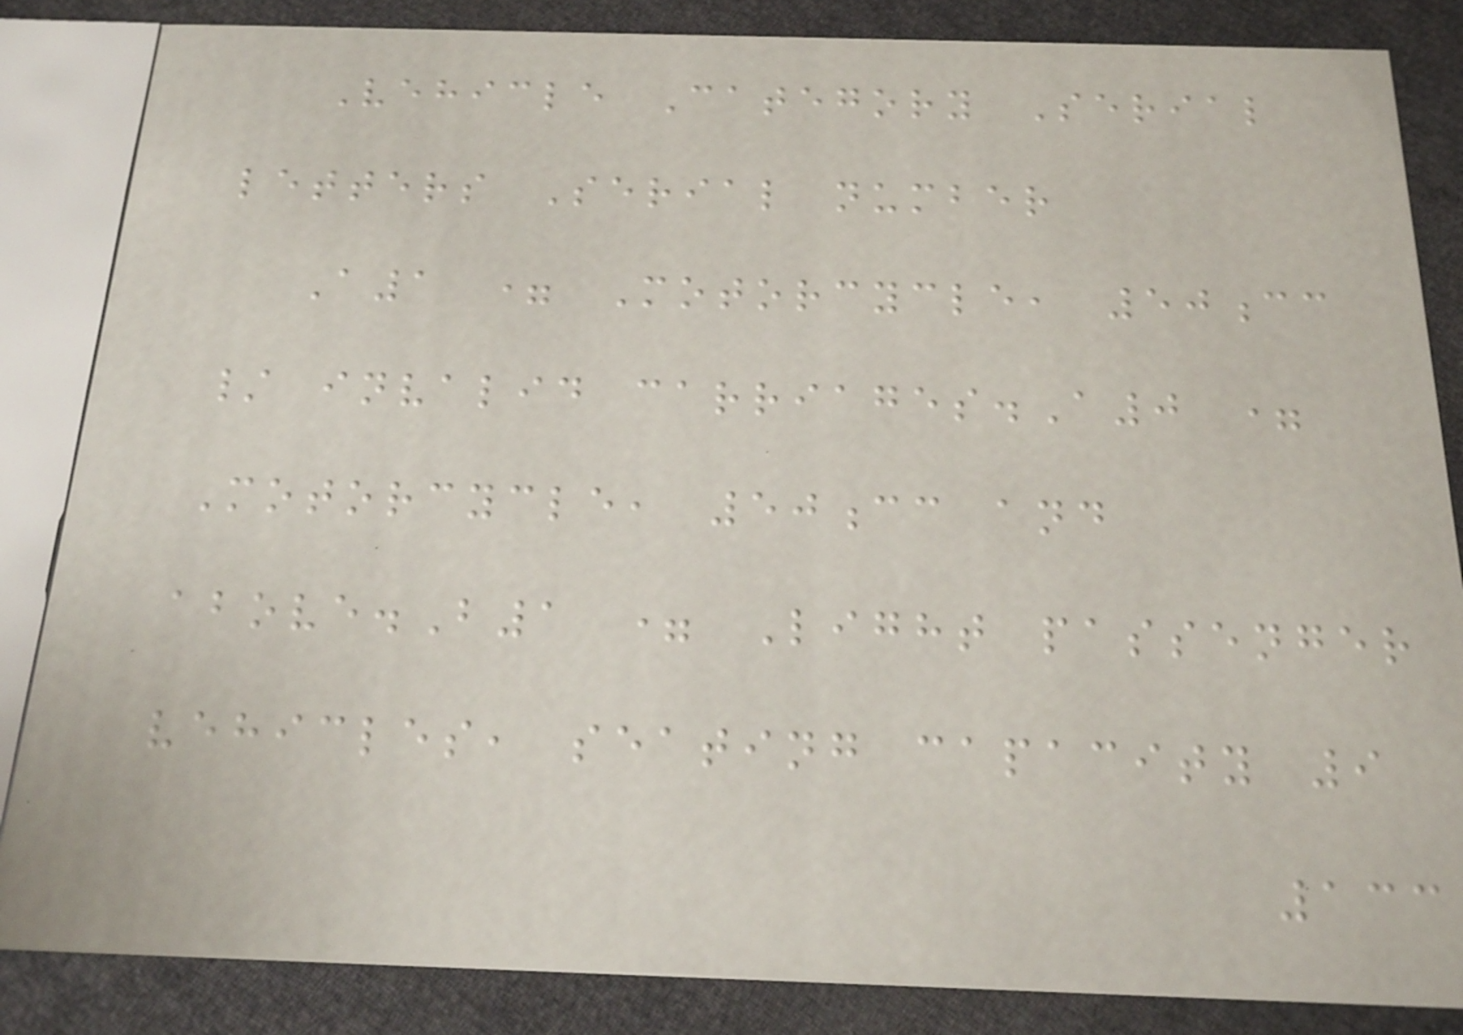Vehicle Category Serial
letters Serial number
A1 = Motorcycle, 50cc
/ invalid carriages.A0 =
Motorcycle, 50cc and
above.B1 = Light passenger
vehicles, seating capacity 9
133
